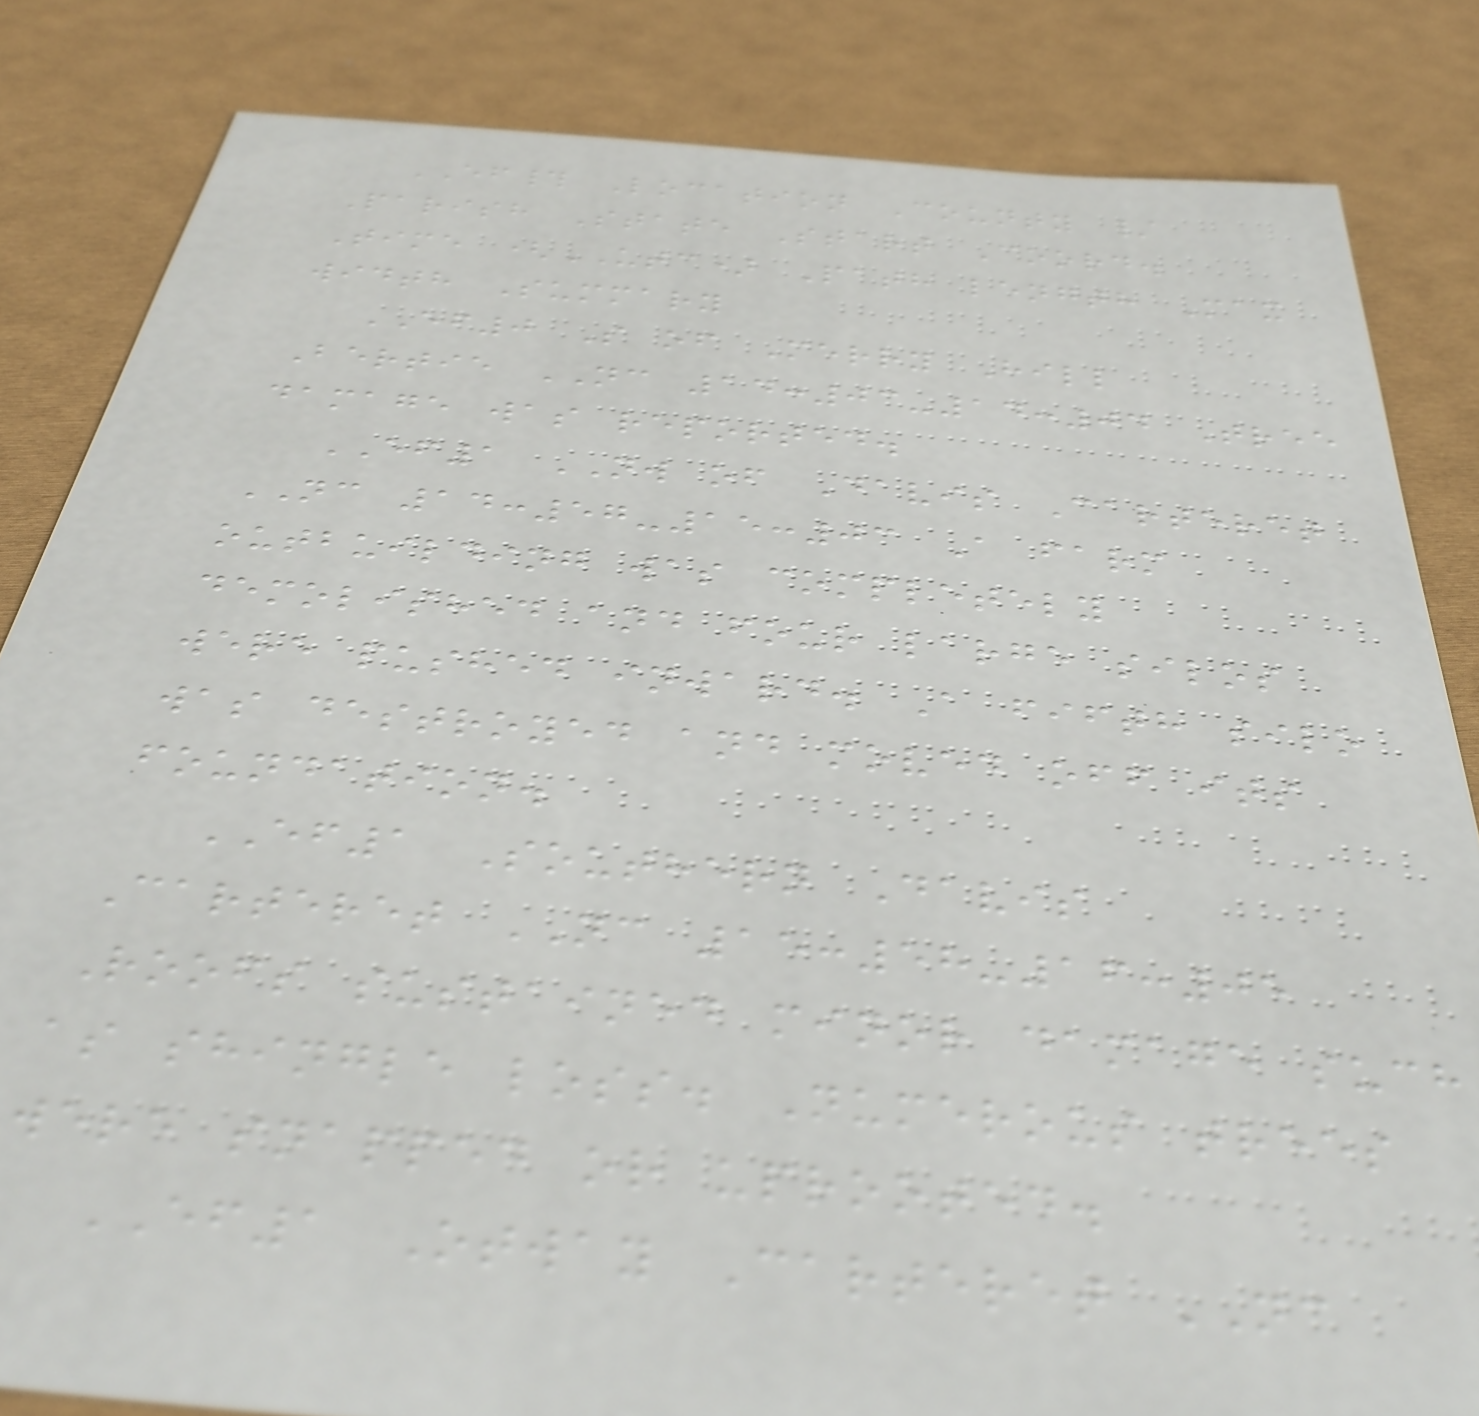EF# Location County /
Parish State Start Coord.
Time (UTC) Path length Max
width Summary
EF0 S of Merry Hill
Bertie NC 14:03-14:04 Tree
damage was reported.
EF1 NW of Davis Carteret
NC 14:57-15:03 A farm
outbuilding was completely
demolished and four large silos
were pushed inward. A fifth silo
was destroyed and moved off its
foundation.
EF1 Southern Davis
Carteret NC 15:58-16:05
Roofs sustained minor damage such
as shingle loss. Numerous trees
were snapped or uprooted.
EF1 Otway Carteret NC
